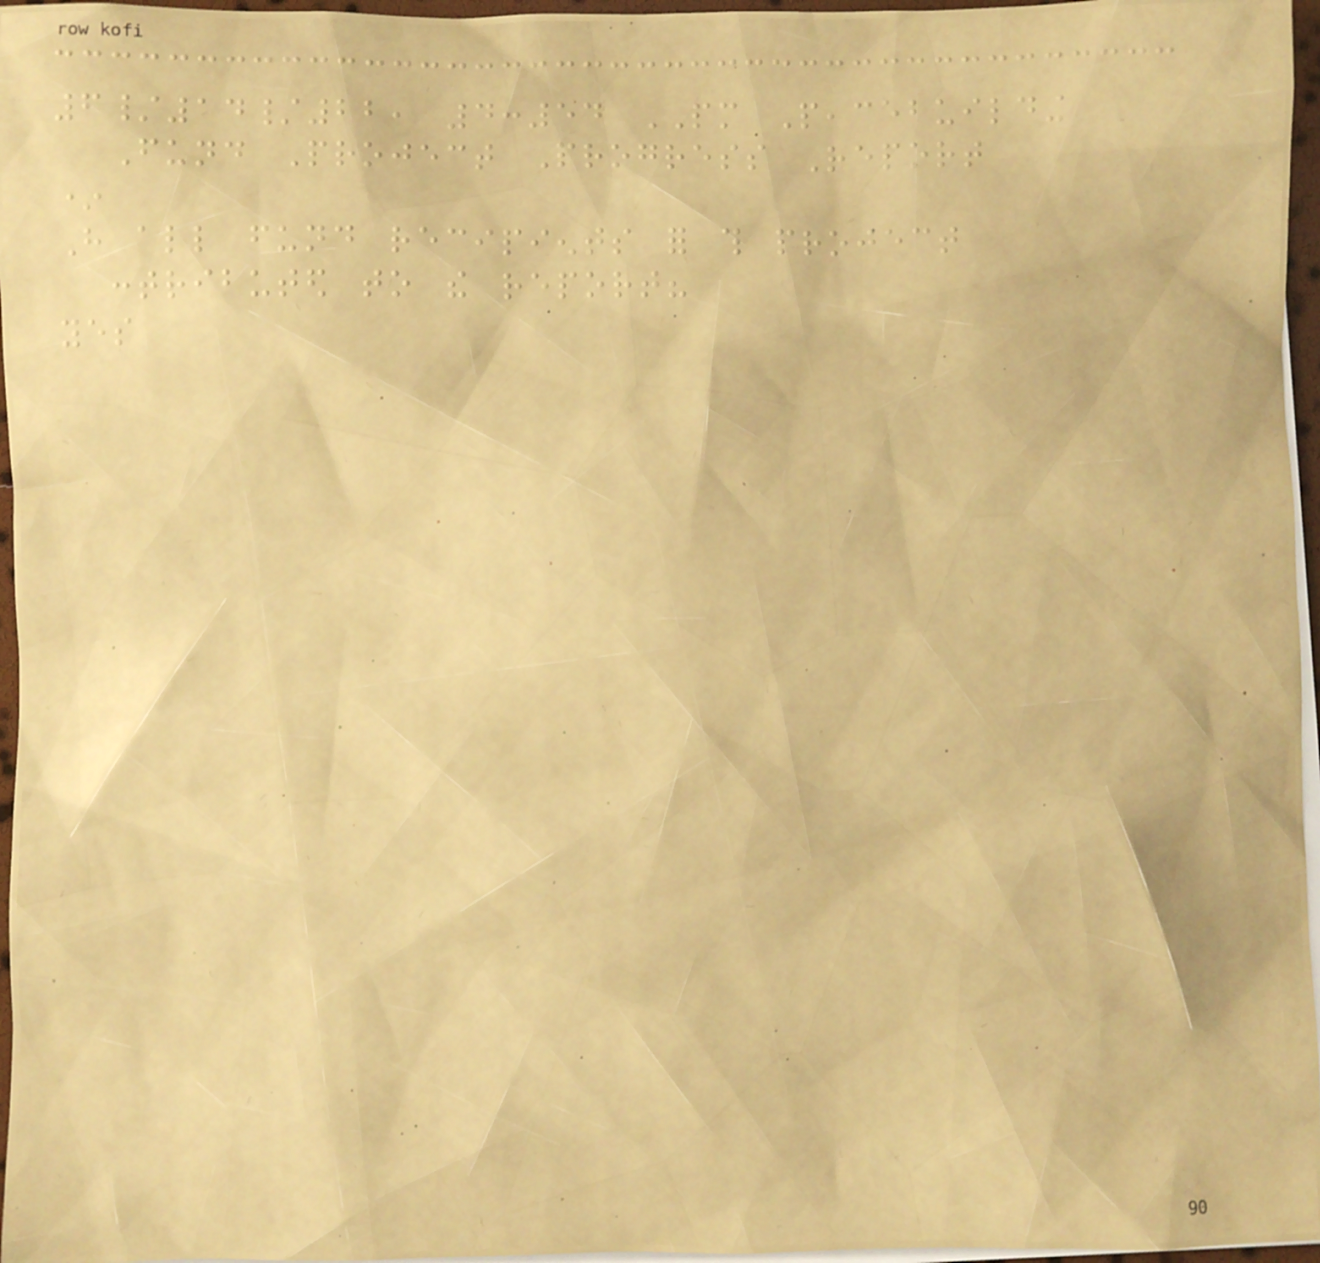6/14/22, 4:54 PM Peacebuilding
Fund Project Progress Report
*
Have all fund recipients for this project
contributed to the report?
yes
